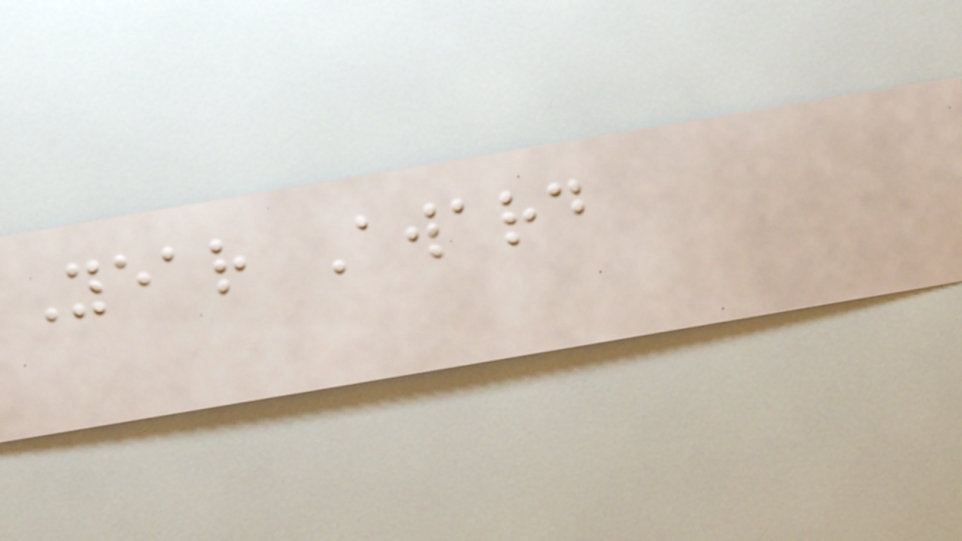Year Award
